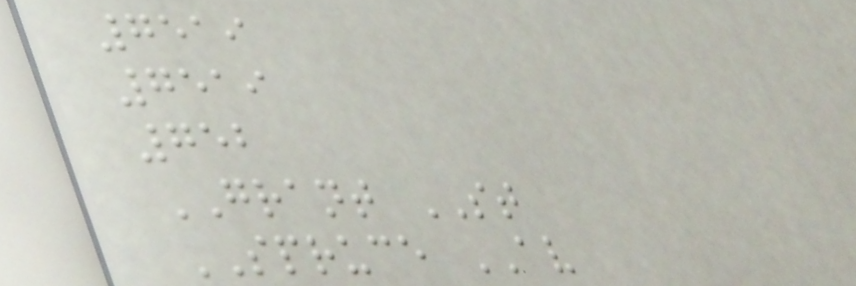7519
7519
752
GRANT ST
SPRUCE AV
